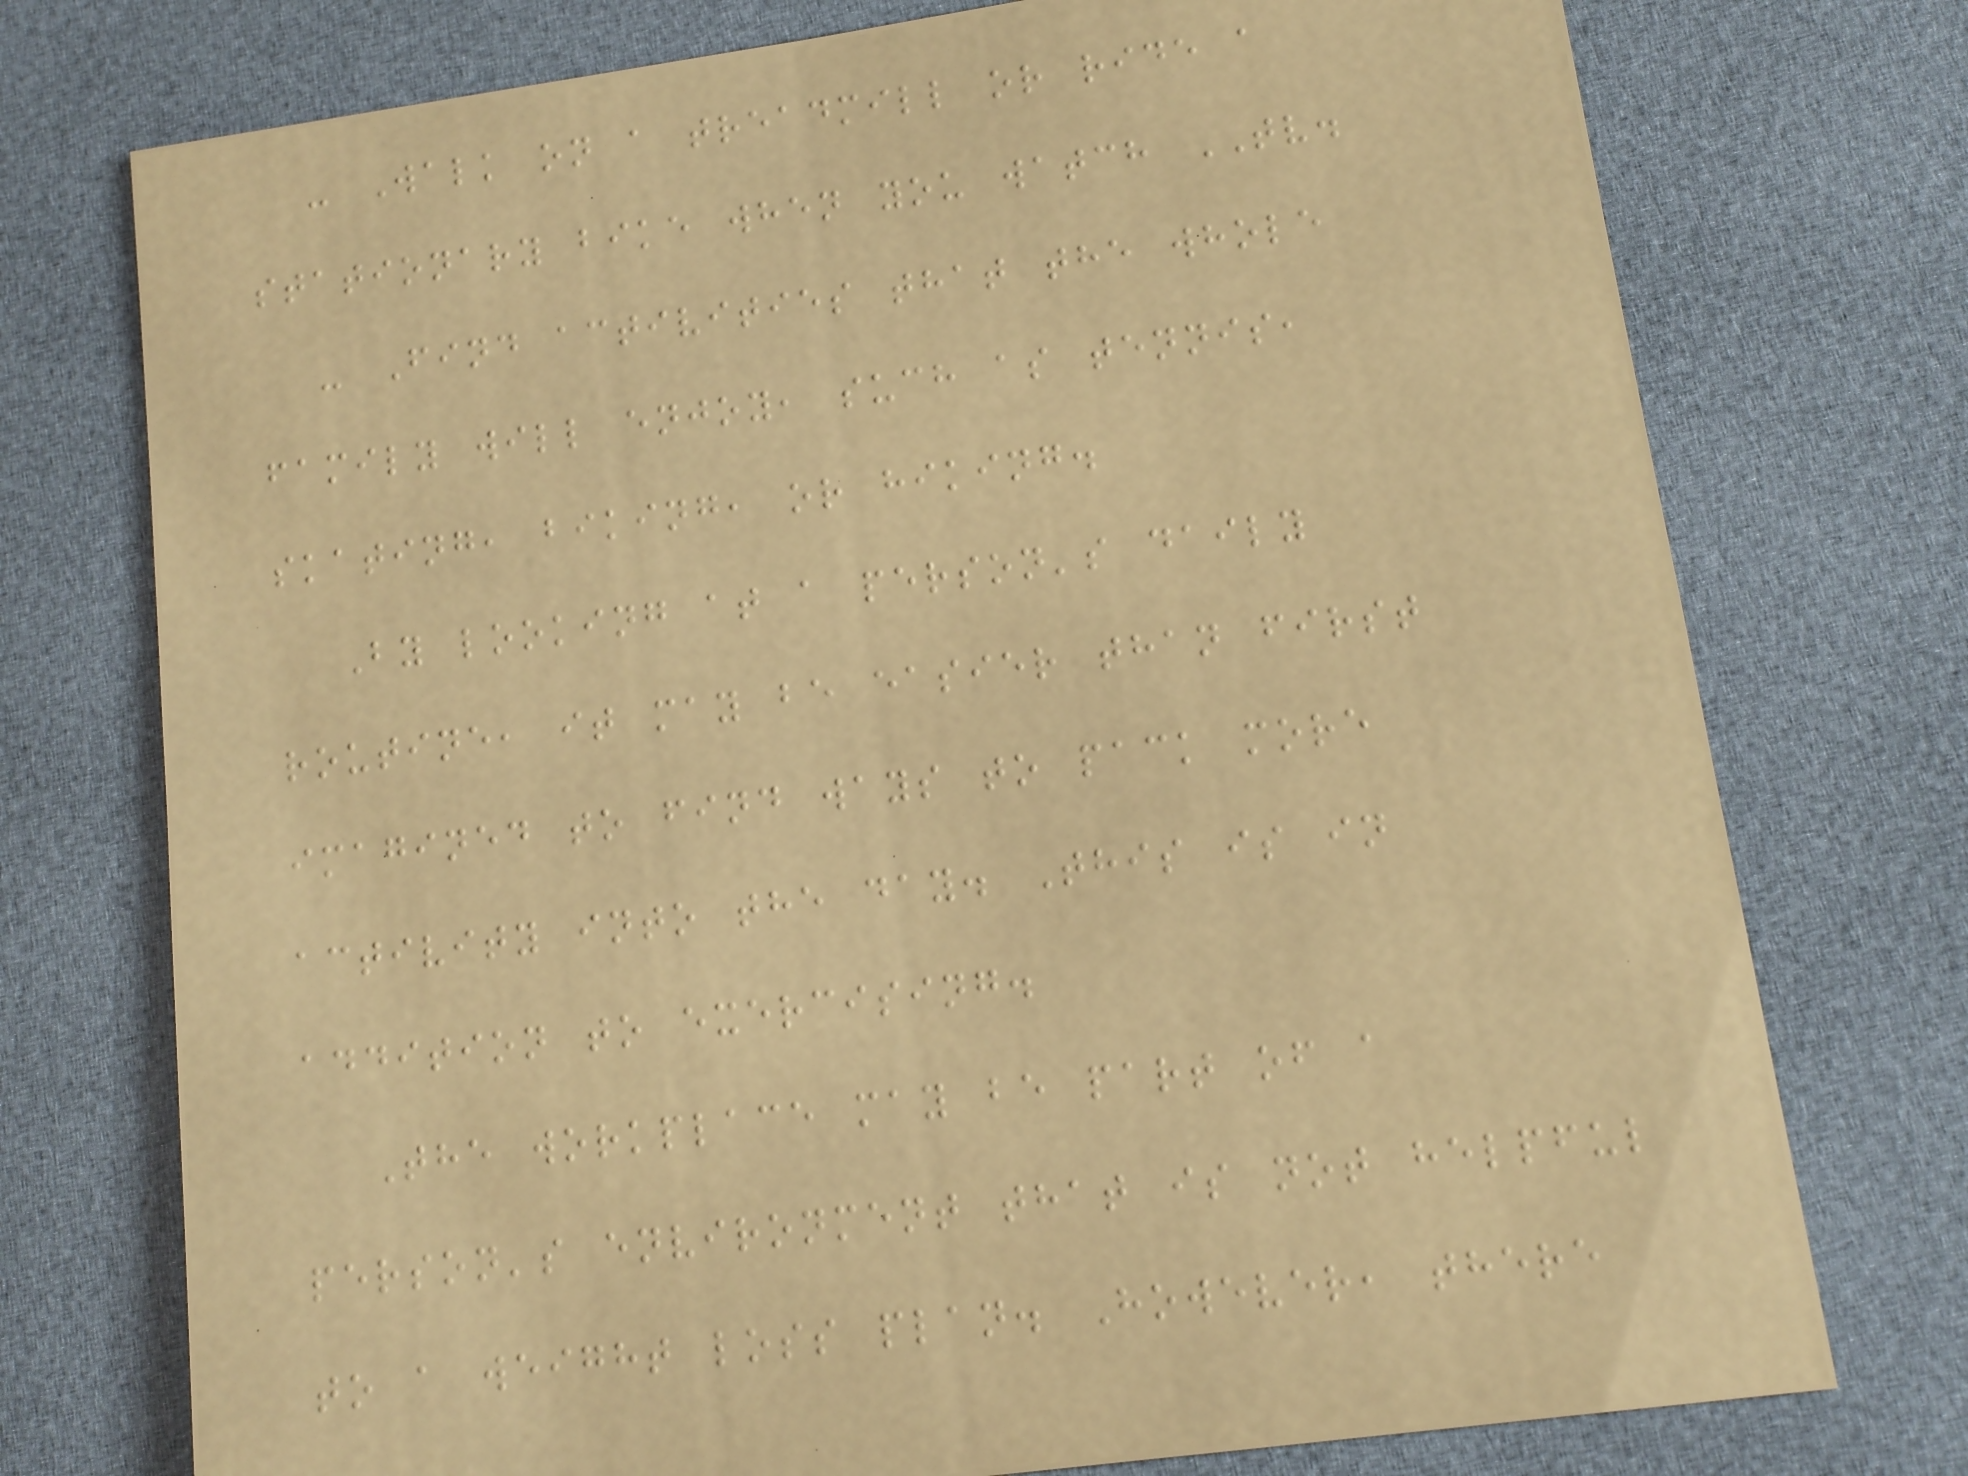- Walk on a treadmill or ride a
stationary bike when you watch TV.
- Find activities that the whole
family will enjoy, such as tennis,
skating, biking, or hiking.
By looking at a person's daily
routine, it may be easier than first
imagined to find ways to pack more
activity into the day. This is in
addition to exercising.
The workplace may be part of a
person's environment that is not helpful
to a weight loss plan. However, there
